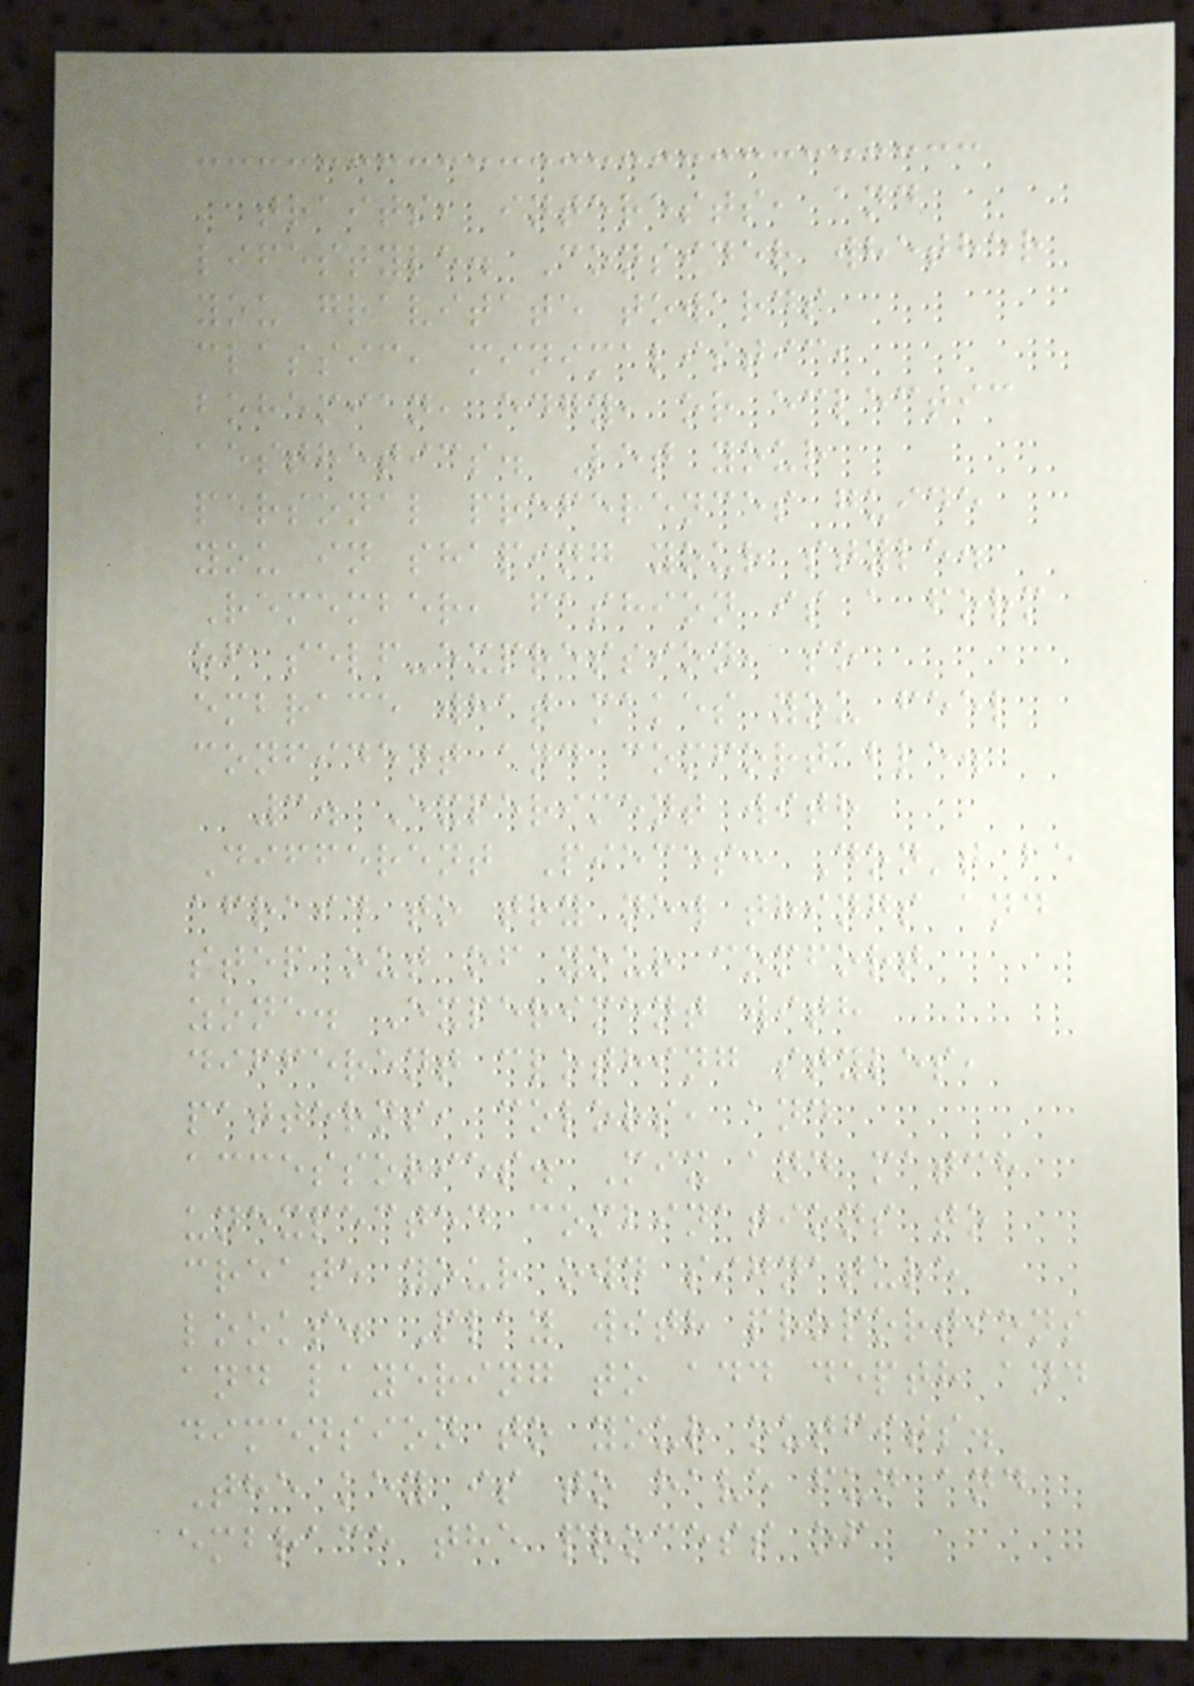traits, interests, and
lifestyle. Consider whether
you gravitate towards
classic, minimalistic,
bohemian, edgy, or eclectic
aesthetics. Let your
personal preferences guide
you in shaping your style.
Remember, fashion is a form
of self-expression, so
embrace what makes you feel
confident and comfortable.
3. Experiment with
Different Pieces: Don't be
afraid to try new things and
step out of your comfort
zone. Experiment with
different clothing styles,
patterns, colors, and
accessories. Mix and match
unexpected combinations to
create your own signature
looks. Play with proportions
and layering to add depth and
dimension to your outfits.
The key is to have fun and
embrace the process of
